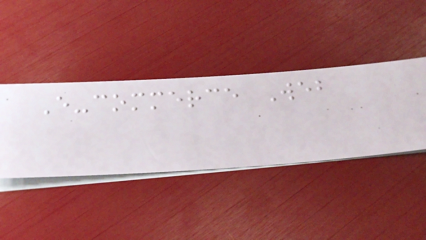E-commerce Web
